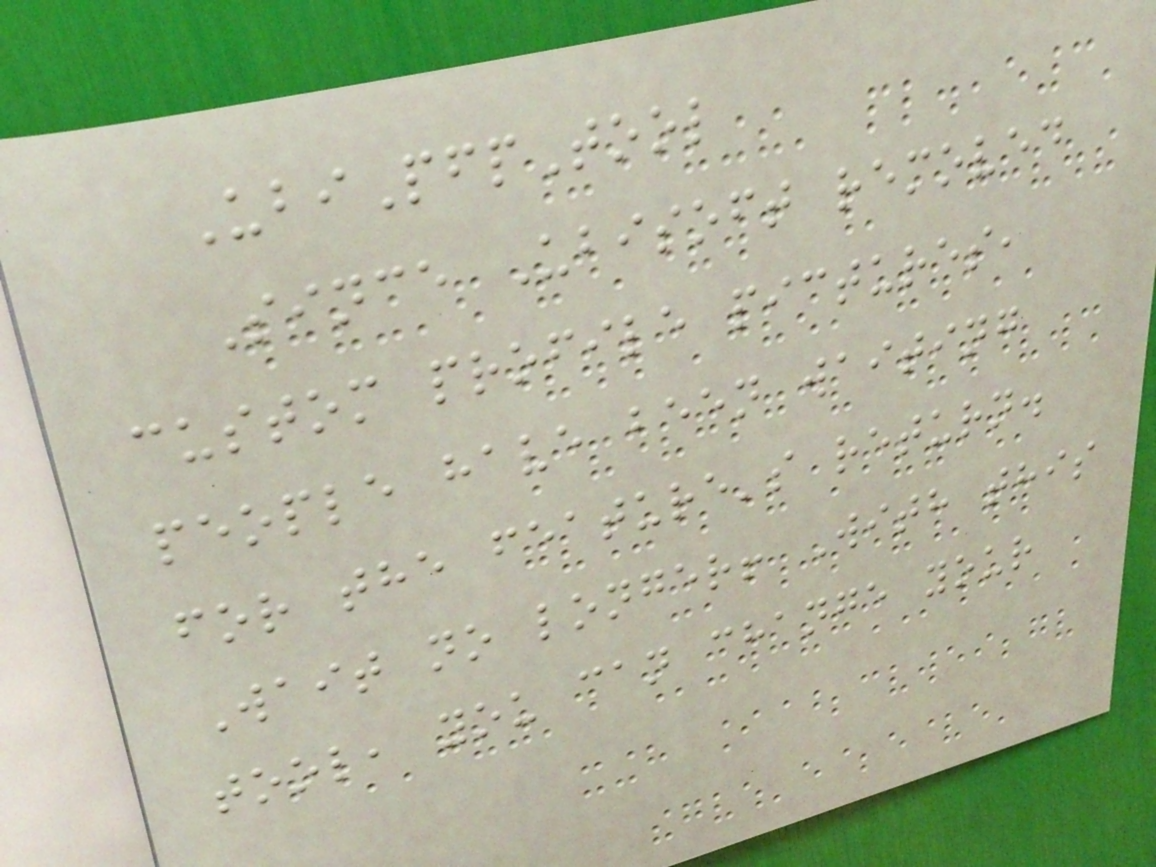UbiPfpTool
Since Ubisoft removed
custom profile pictures,
people have been waiting
for the feature's return.
Wait no longer! With this
tool, you can change your
